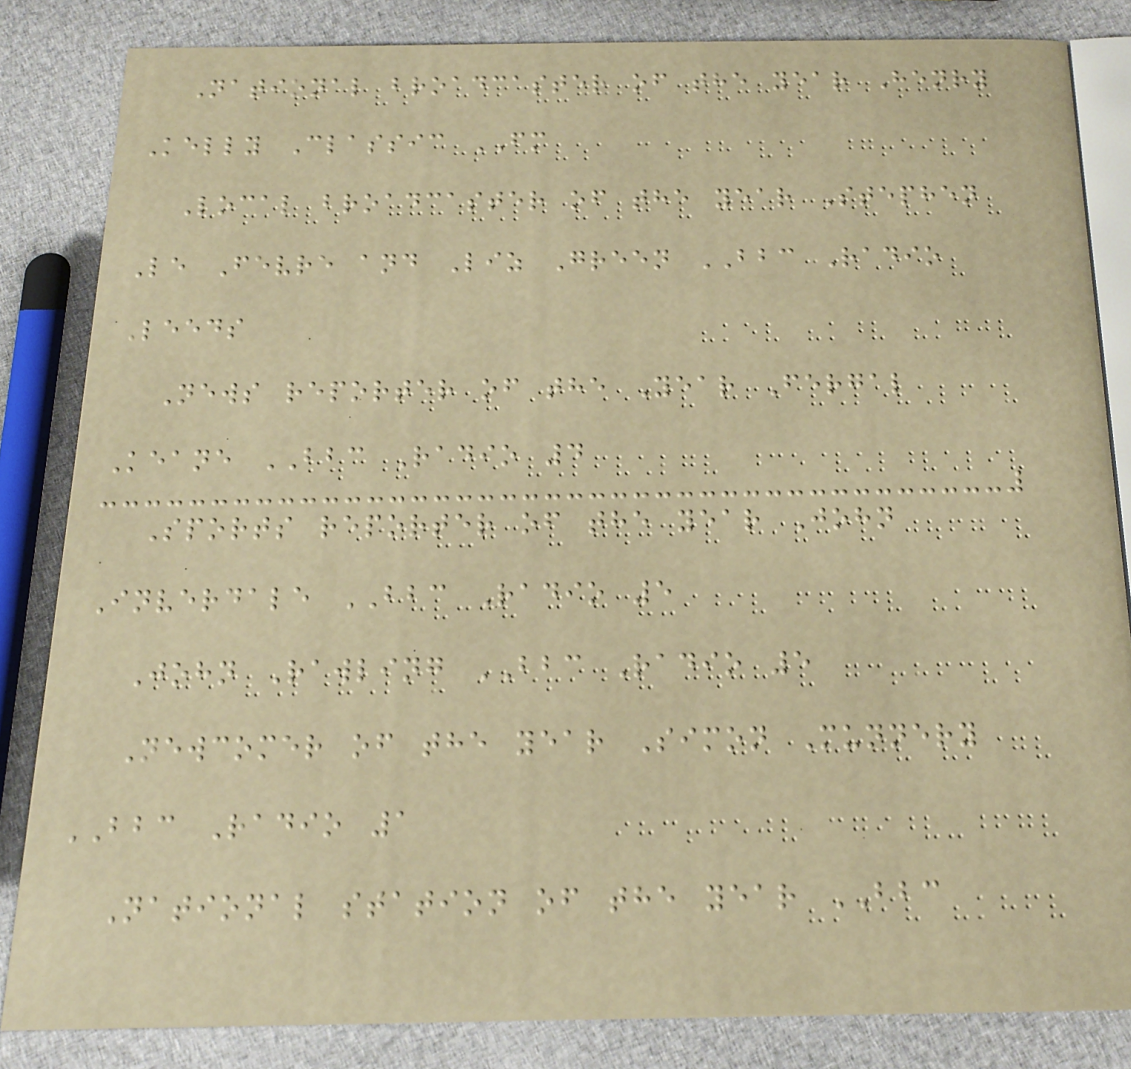National broadcaster of the year Henry
Kelly Classic FM
Local broadcaster of the year Stephen
Le Fevre and Liz Green BBC Radio
Leeds
News reporter of the Year Fergal
Keane BBC Radio 4
Sports reporter of the year John
Inverdale BBC Radio 5
John Rawling BBC Radio 5
Newcomer of the year Simon Munnery
BBC Radio 1
National station of the year BBC
